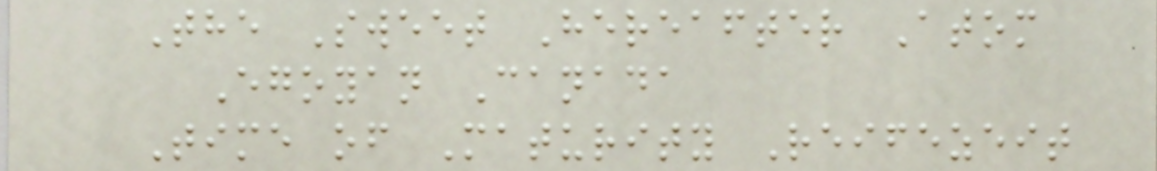The Sweet Hereafter Atom
Egoyan Canada
Time of Maturity Reifezeit
